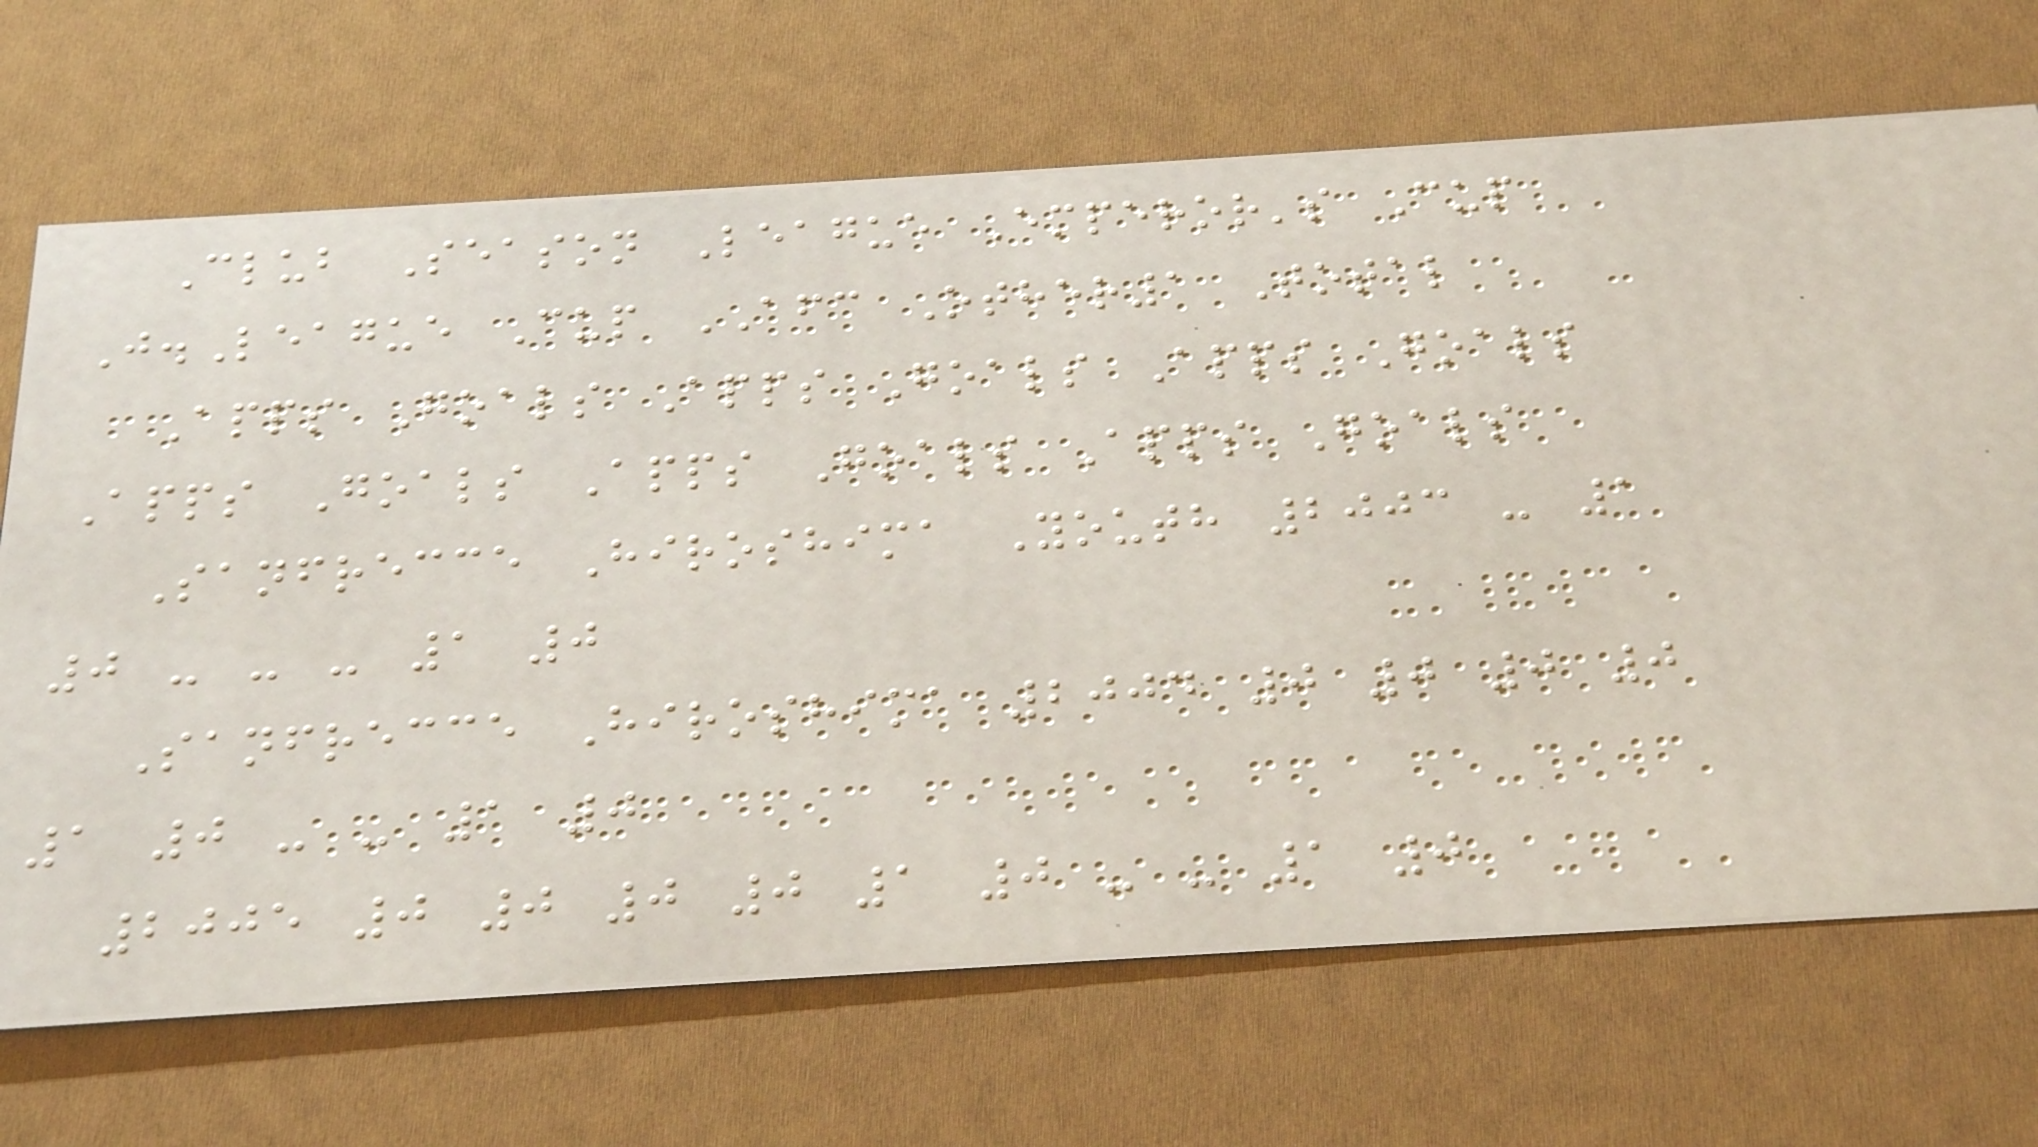Club Season League Emperor's Cup
J.League Cup AFC Other1 Total
Apps Goals Apps Goals Apps Goals
Apps Goals Apps Goals Apps Goals
Sanfrecce Hiroshima Youth 2003 - 1
0 - - - 1 0
Sanfrecce Hiroshima 2004 0 0 0 0
1 0 - - 1 0
2005 0 0 0 0 1 0 - - 1 0
